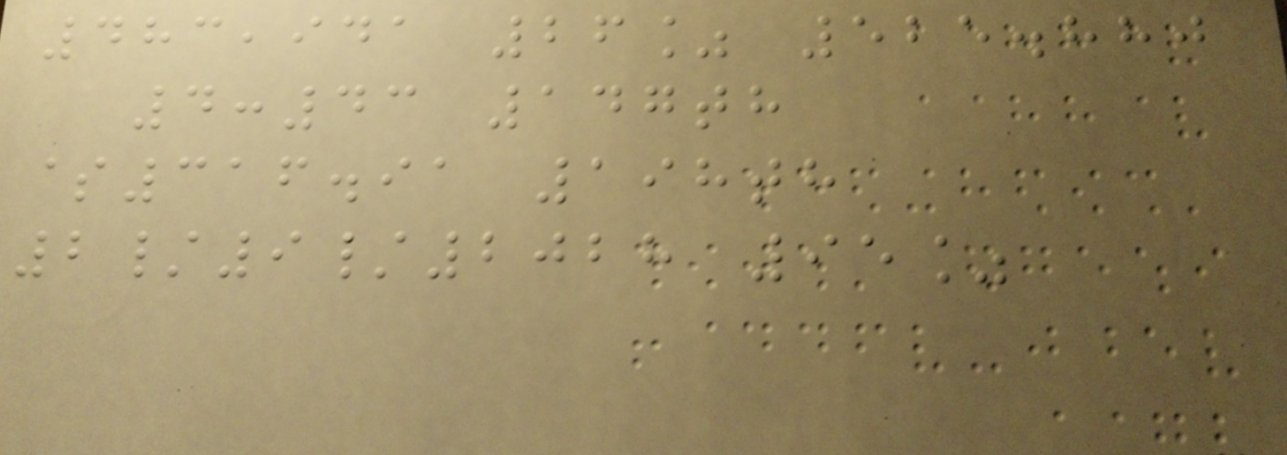483,941 26% 525.880
4:43 147th
$316.91 198th
2/9/2028 95%
